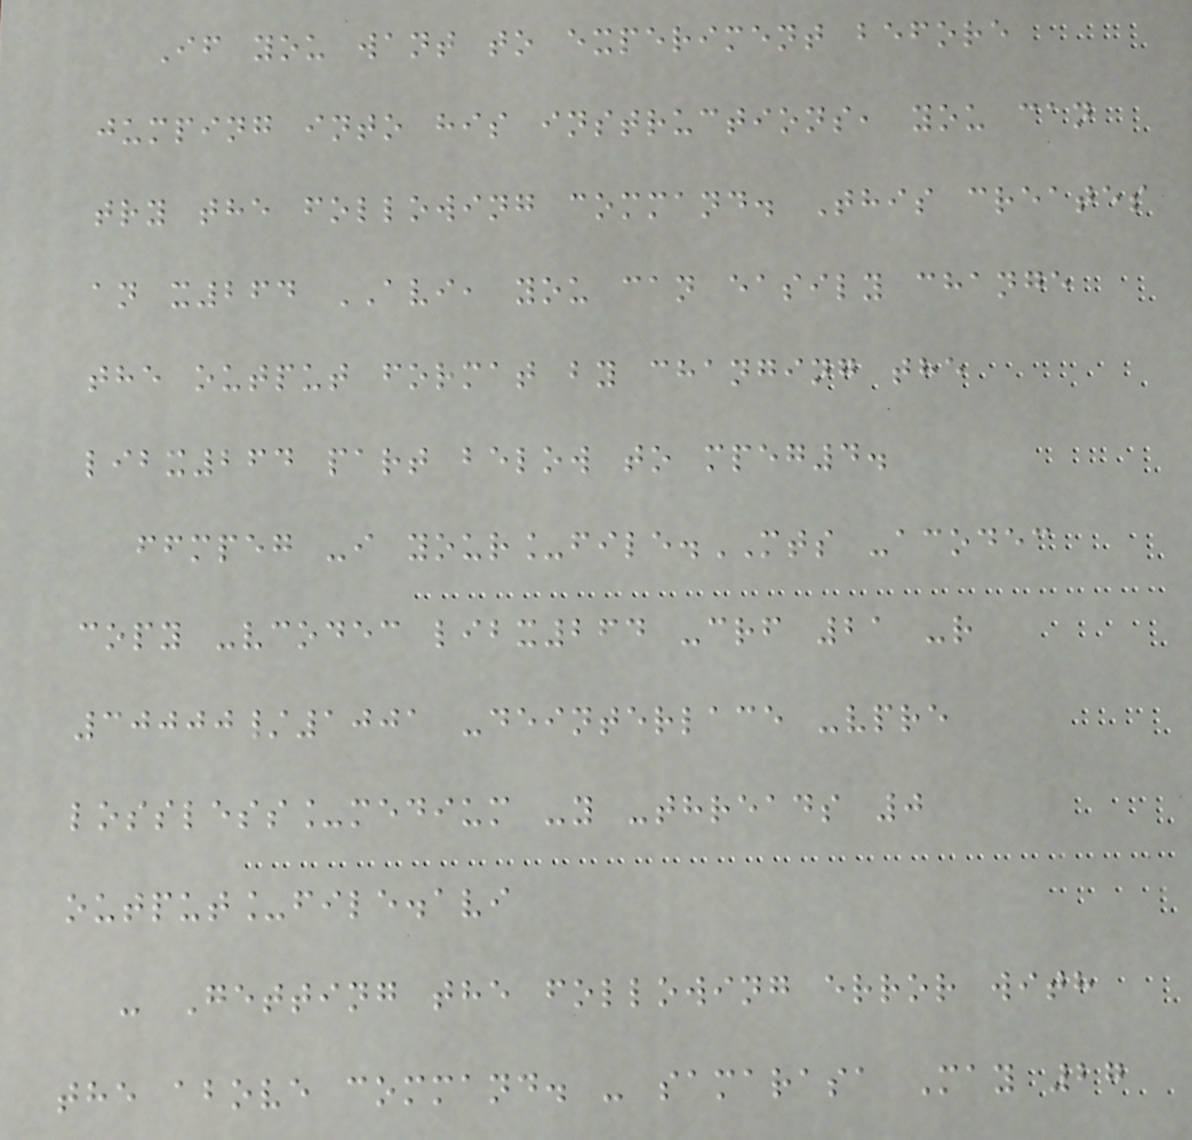If you want to experiment before
jumping into his instructions, you can
try the following command. This creates
an x264 AVI, you can easily change
the output format by changing the
libx264 part below to mpeg4.
ffmpeg -i your_file.MTS -acodec
copy -vcodec libx264 -crf 21 -r
30000/1001 -deinterlace -vpre
lossless_medium -y -threads 0
output_file.avi
- Getting the following error with
the above command. - samarasa May 27
